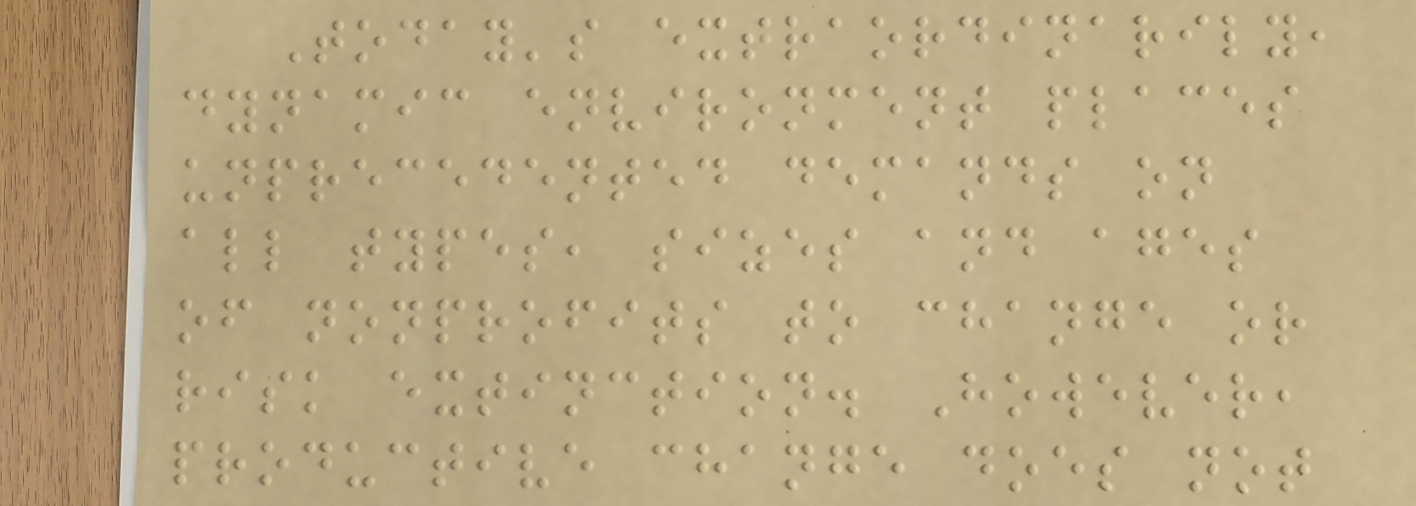Today's extraordinarily,
dynamic environment places
unprecedented demands on
all types, sizes and ages
of nonprofits to change or
risk extinction. However,
productive change does not
